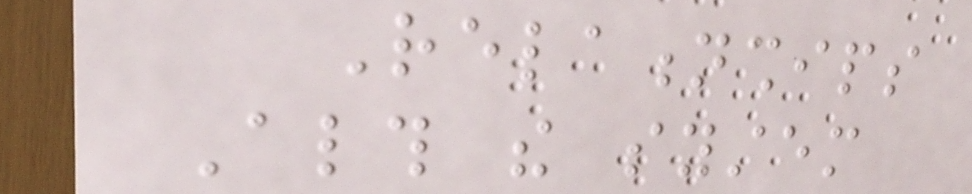Relationships
Although the system
